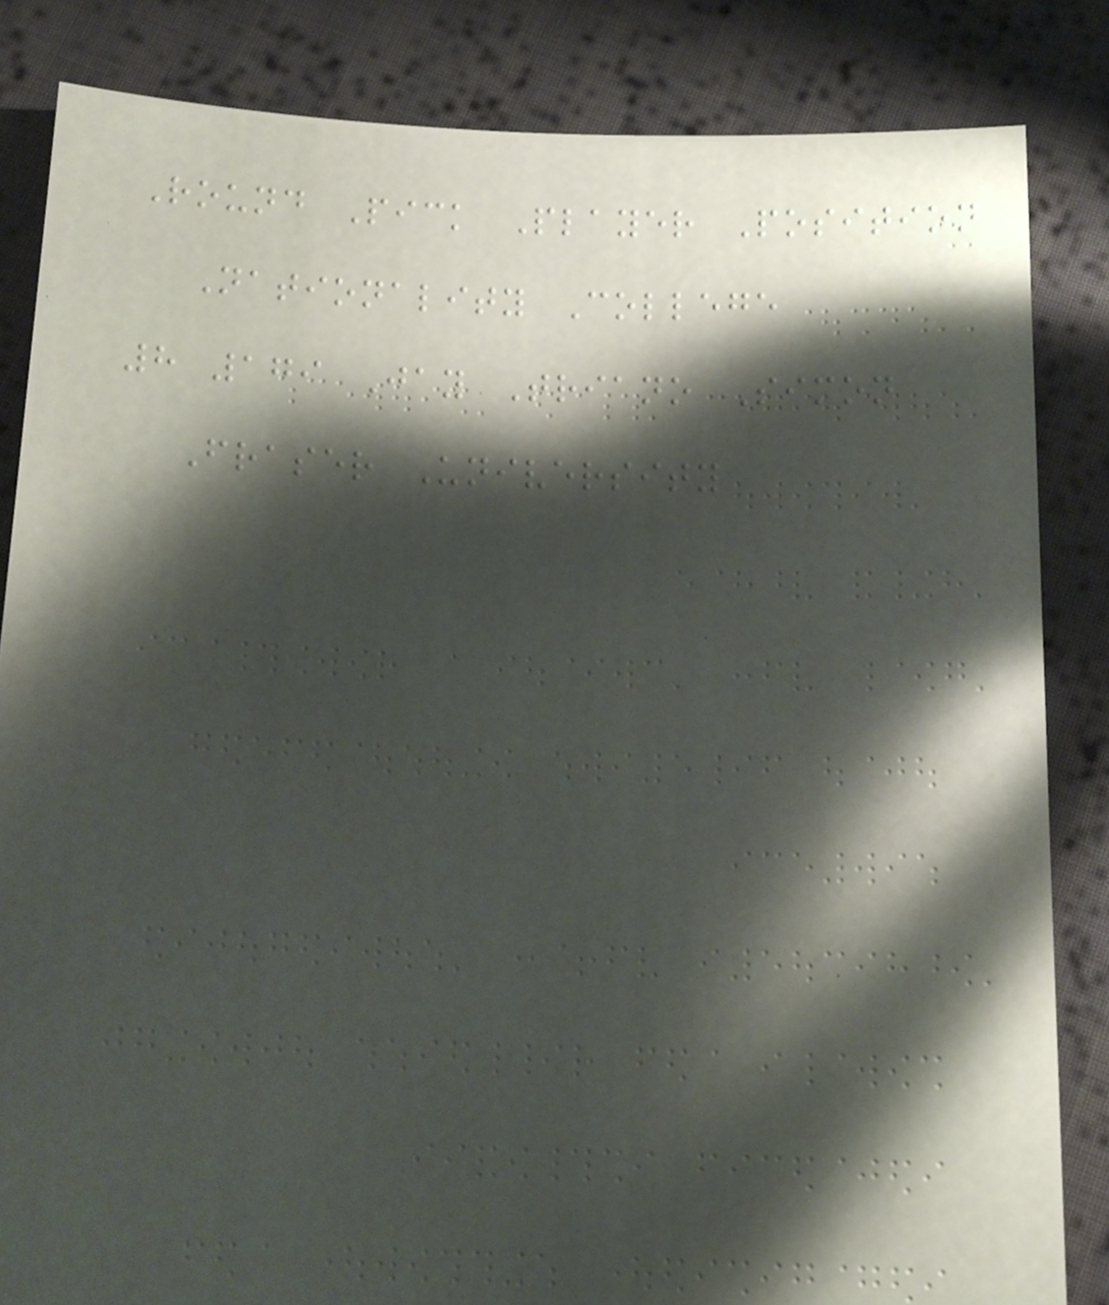Round Pick Player Position
Nationality College
8 179 Jay Triano Simon
Fraser University
